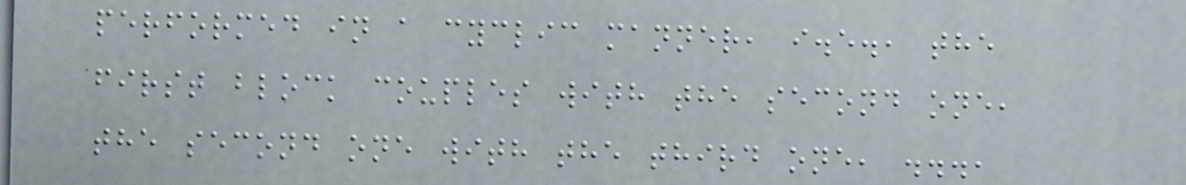performed in a cyclic manner, i.e., the
first block couples with the second one,
the second one with the third one, ...,
